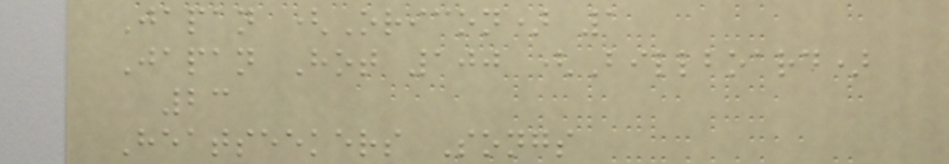Japan (Oricon) 1
Japan Hot 100 (Billboard)
23
Heatseekers Songs
